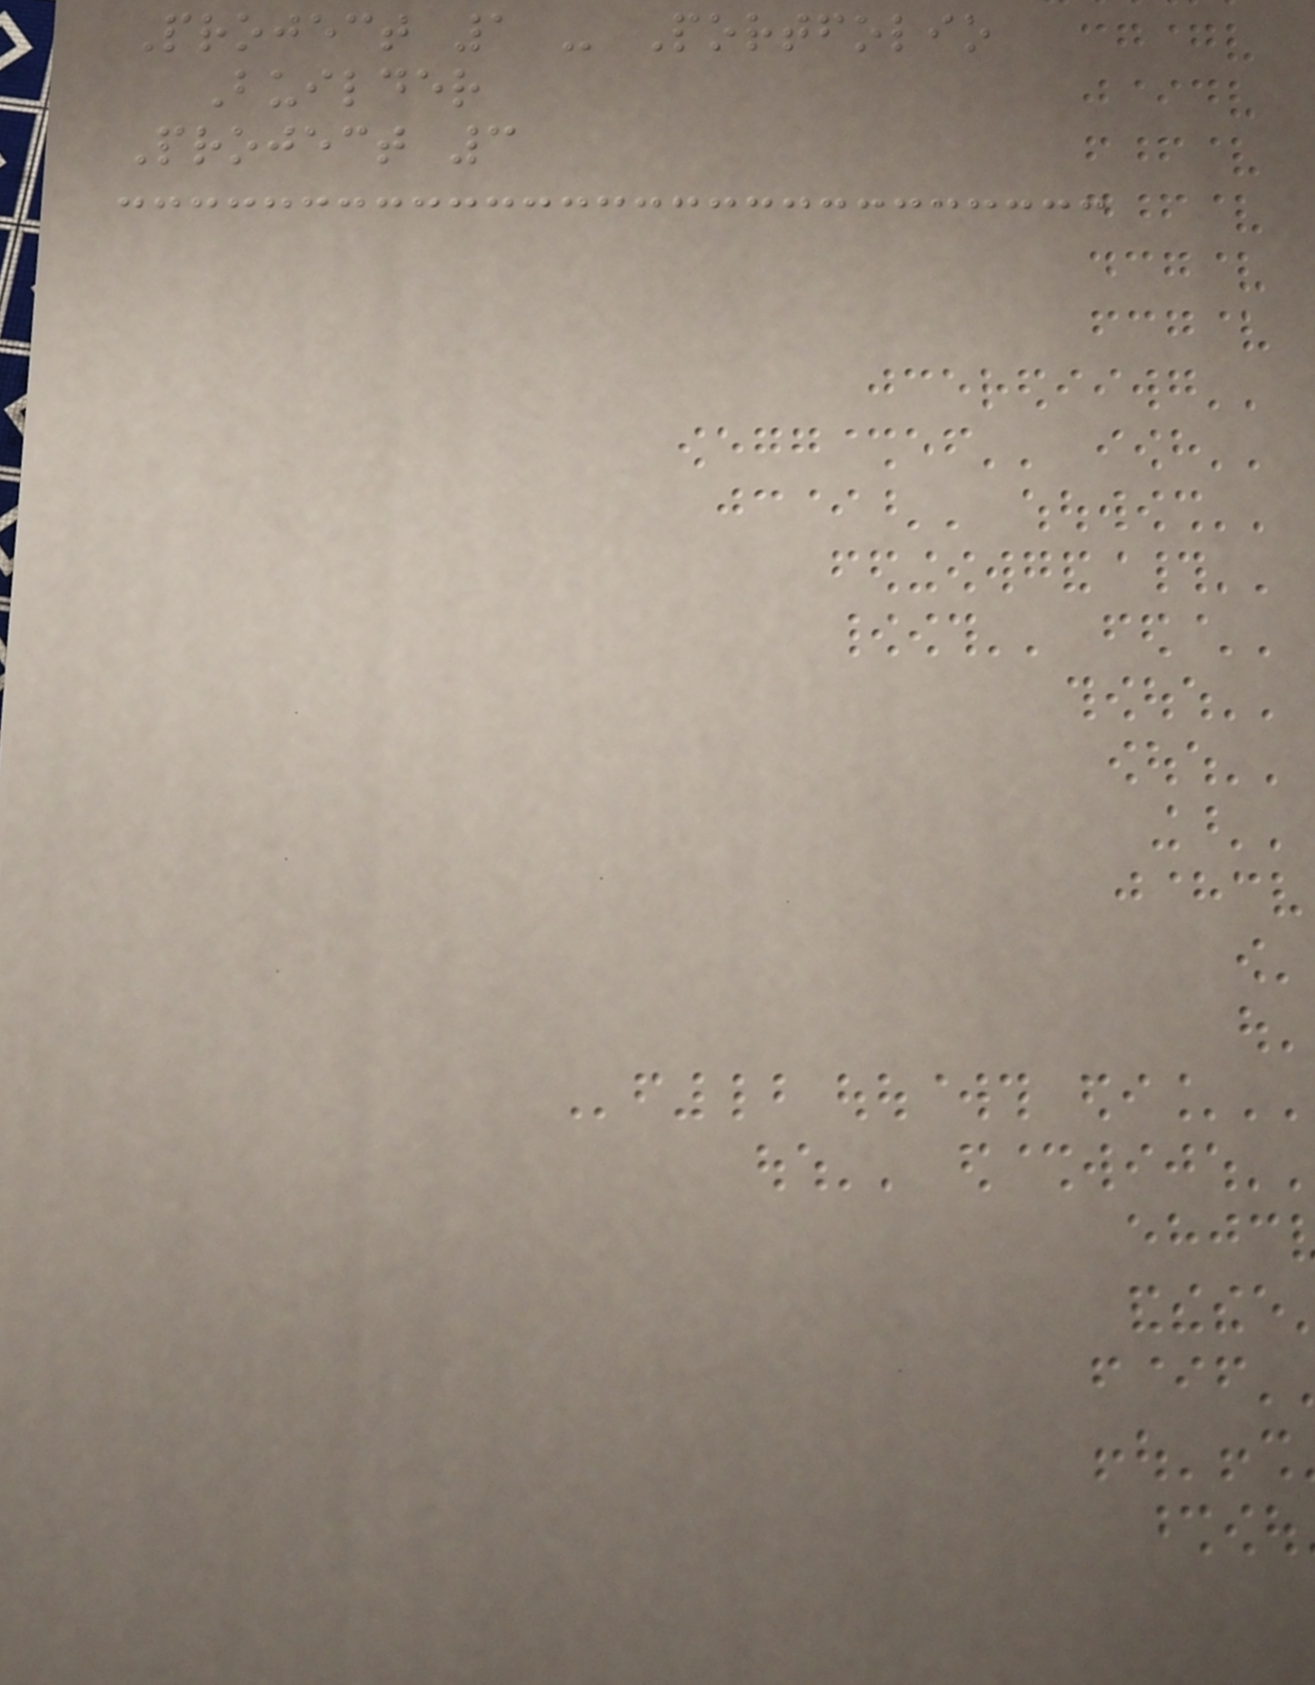Project 1 - Portfolio
Builder
Project 3
